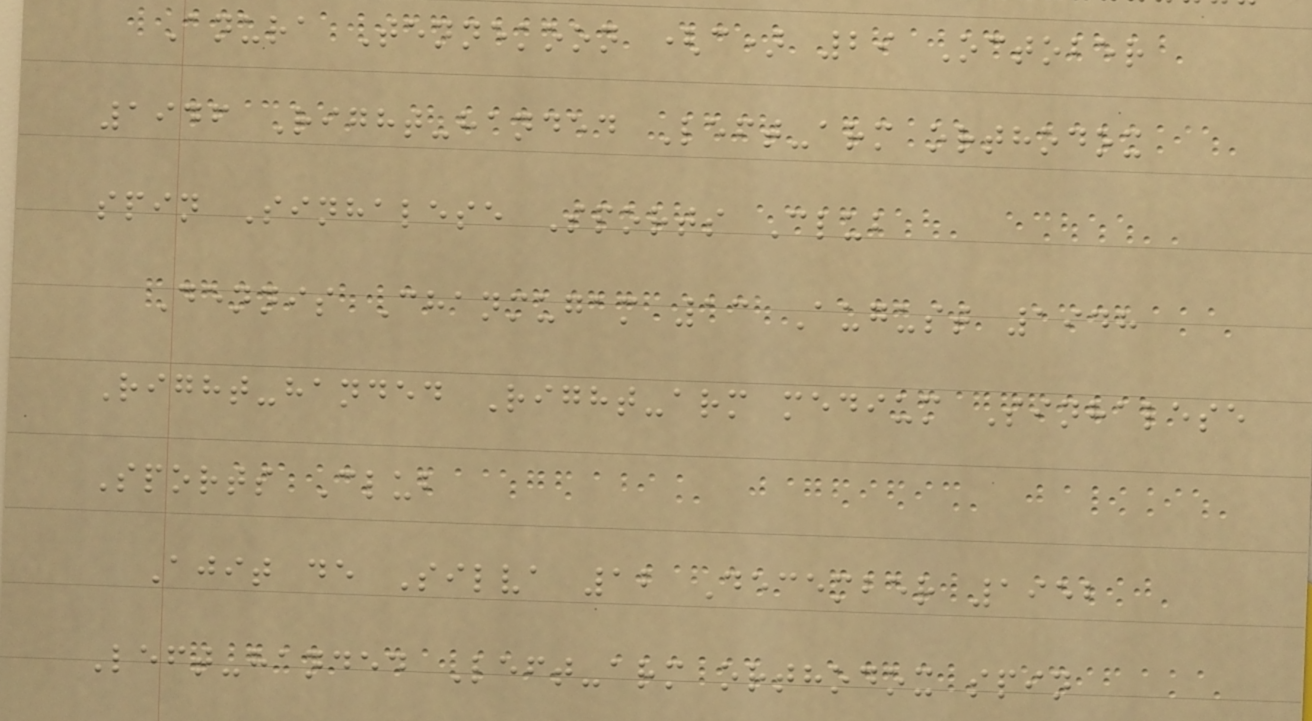Anura Tennekoon (c) 29 October
1946 Right-handed Left-arm orthodox
spin Sinhalese Sports Club
Dennis Chanmugam 13 August 1948
Right-handed Right-arm medium Sinhalese
Sports Club
Ajit de Silva 12 December 1952
Left-handed Left-arm orthodox spin
